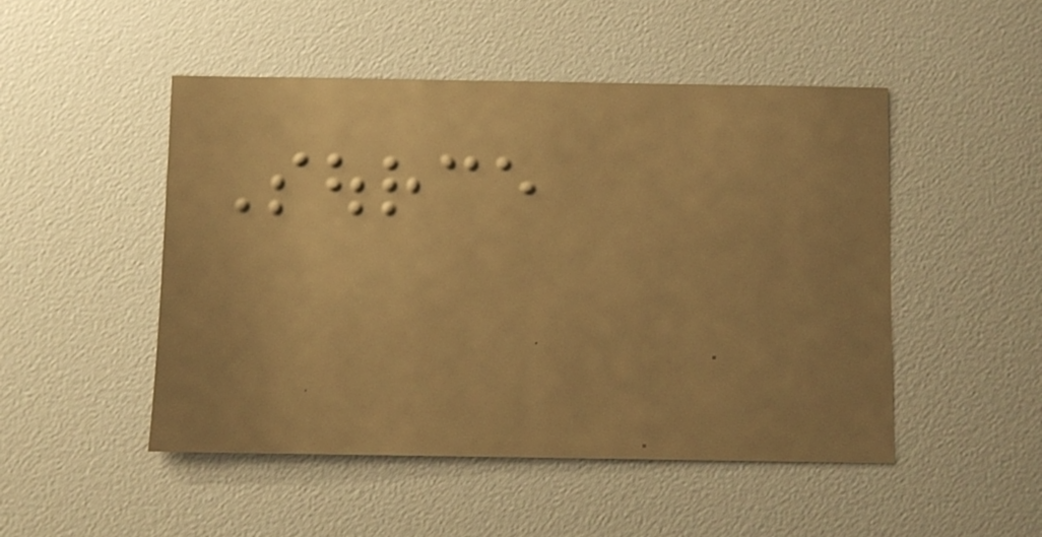Source
